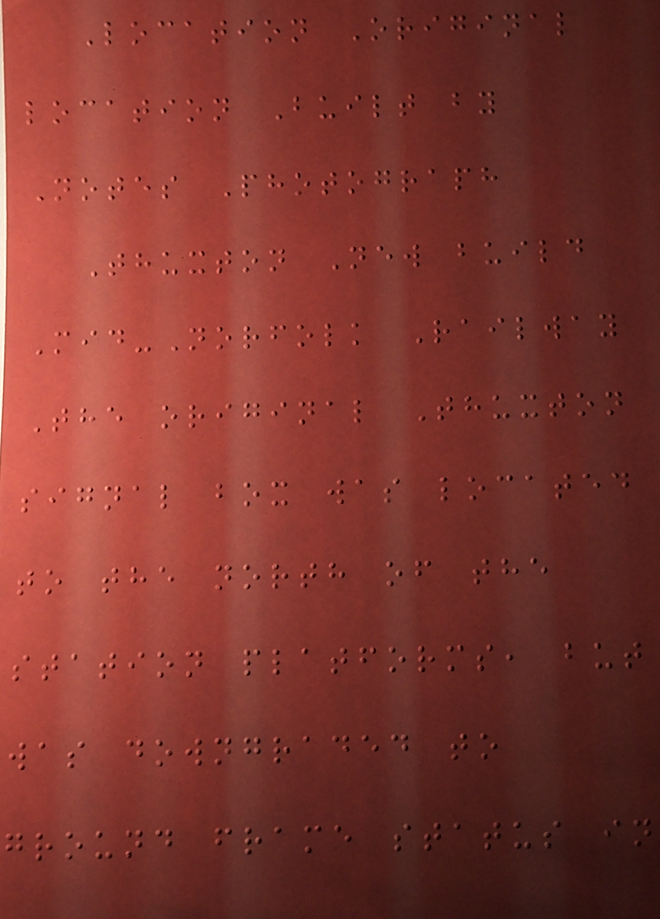Location Original
location Built by
Notes Photograph
Thuxton New build
Mid-Norfolk Railway
The original Thuxton
signal box was located
to the north of the
station platforms, but
was downgraded to
ground frame status in
